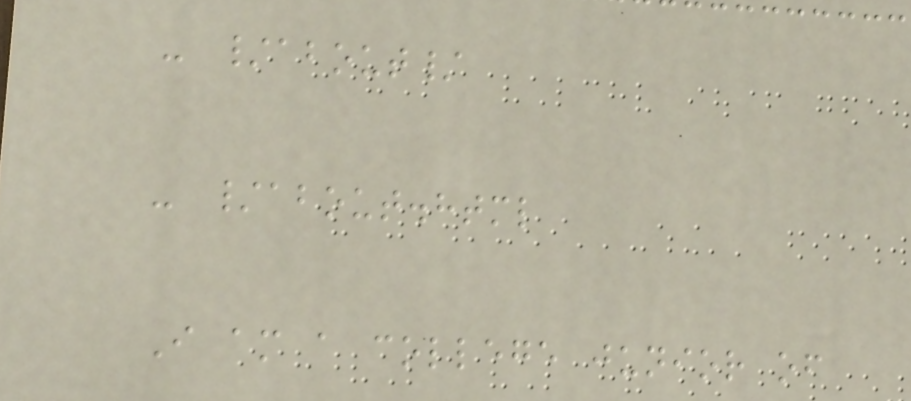- /about/
- /about.html
I am a college junior of
